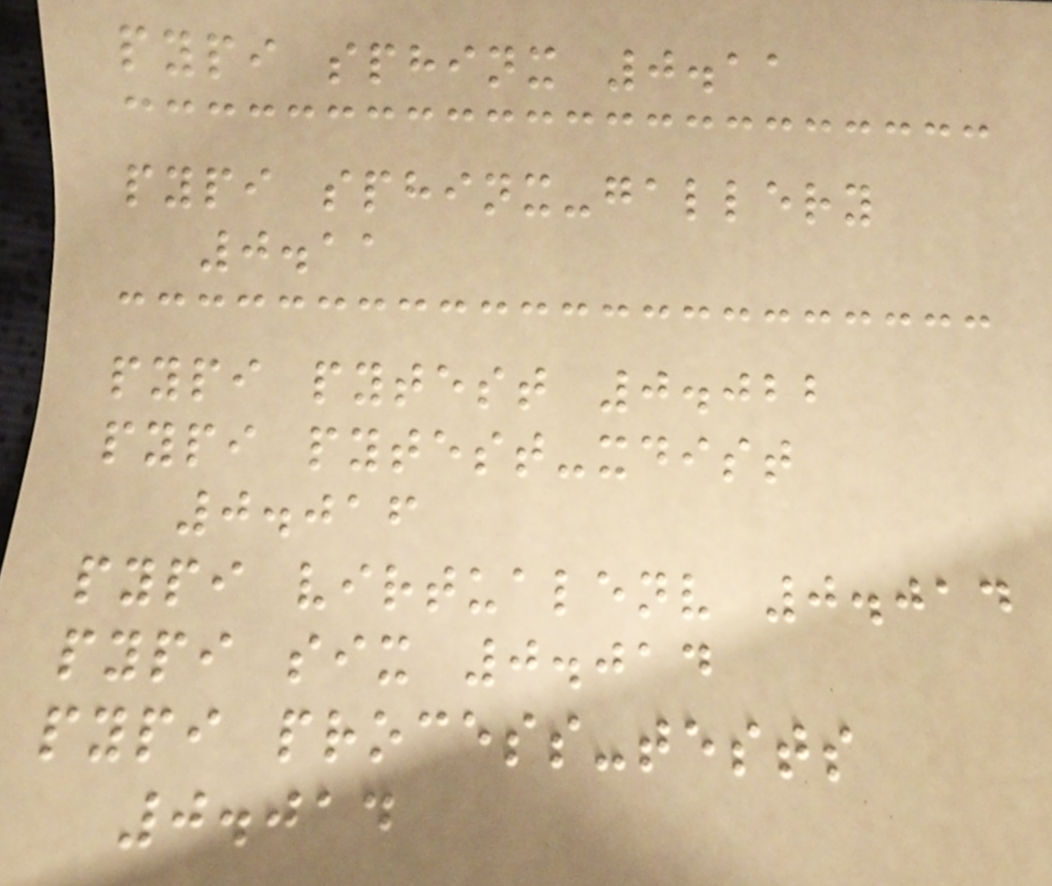pypi sphinx 0.11
pypi sphinx-gallery
0.11
pypi pytest 0.022
pypi pytest-xdist
0.016
pypi virtualenv 0.014
pypi six 0.014
pypi process-tests
0.014
